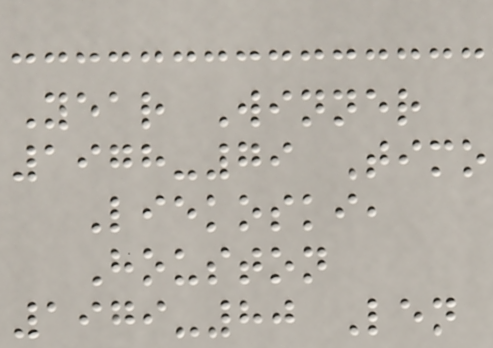Year Winner
1978-79 Timo
Liekoski,
Houston
1979-80 Len
